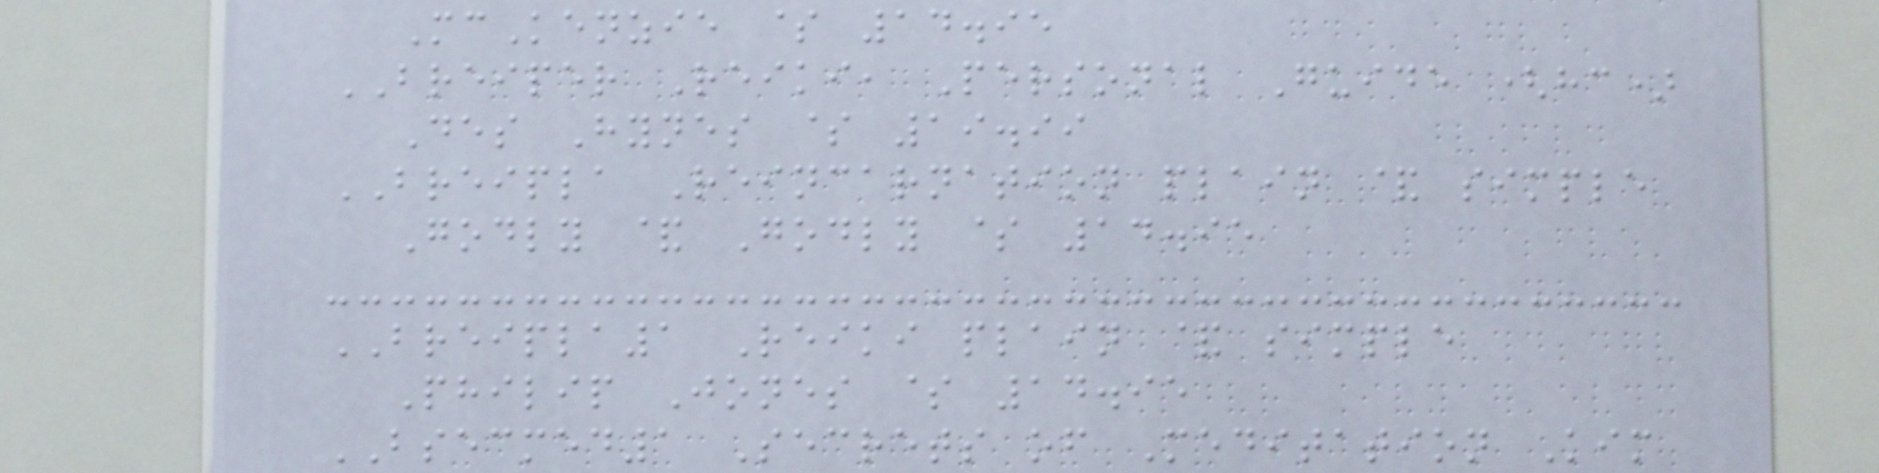McKenzie $ 14.95
BREIPER Reiki, Personal Guide (hc)
Des Hynes $ 19.99
BREIPLA Reincarnation plain & simple
Godly & Godly $ 14.95
BREIPLA1 Reiki plain & simple
Philip Jones $ 14.95
BSECMED1 Secrets of Meditation Kim
